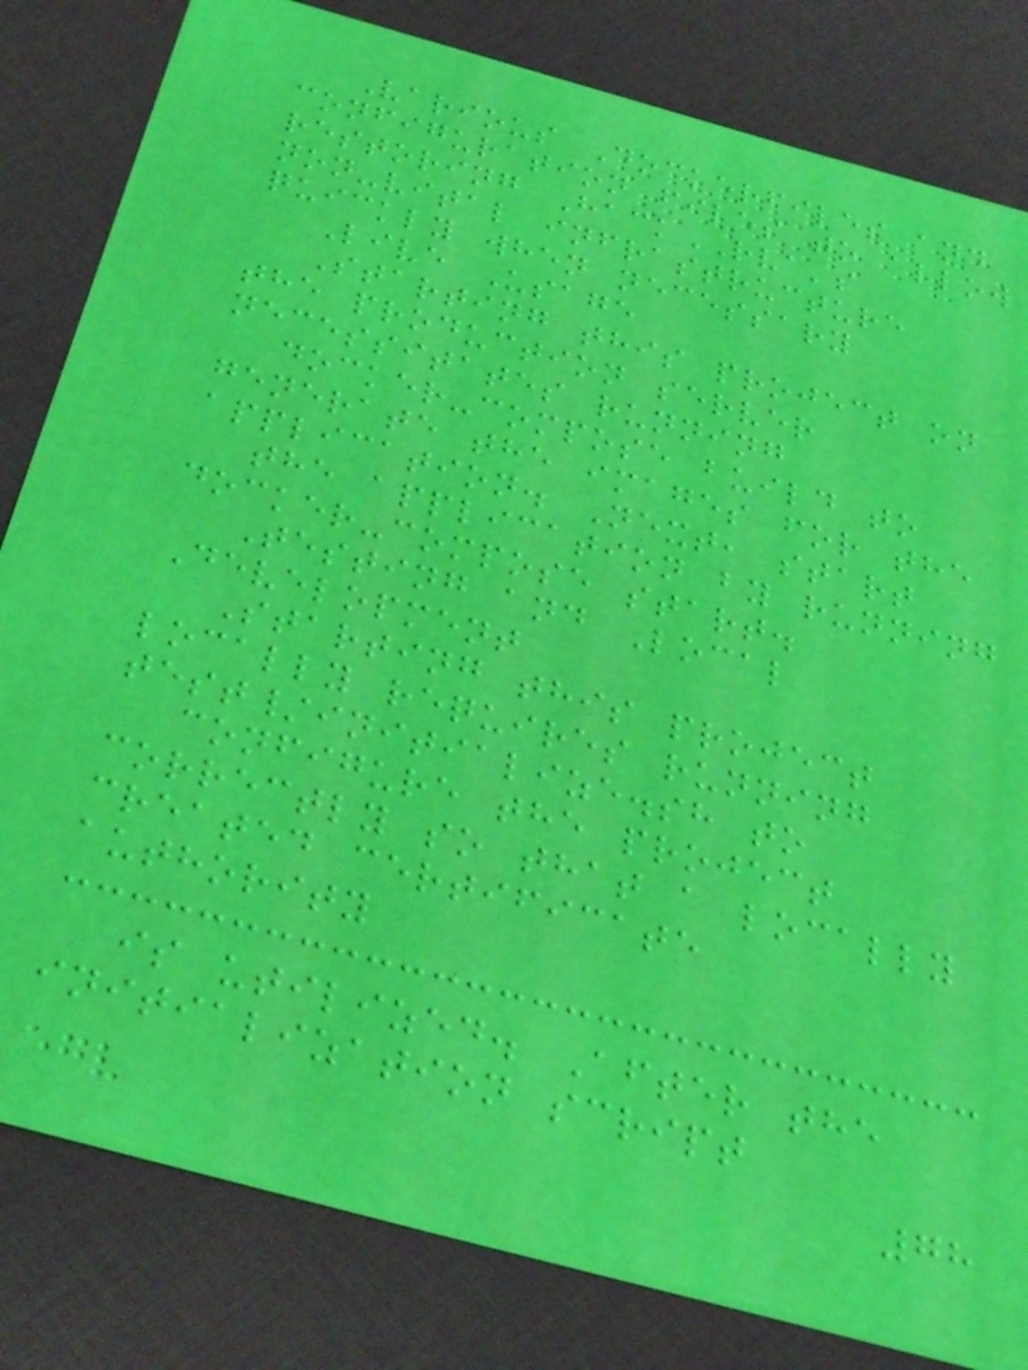Various Dockerfiles and
configuration files to allow
restoring HackRVA's
non-vital infrastructure
quickly when necessary
Live Usage
Starting this project on
the production server
necessitates running
docker-compose build to
generate the images for the
application. Next, start
the application by running
docker-compose start.
Testing and Local
Development
Starting this project
locally requires running
test/initialize.sh to
configure the project
correctly so that a locally
created certificate
authority
is utilized. After the
initialization script
78
